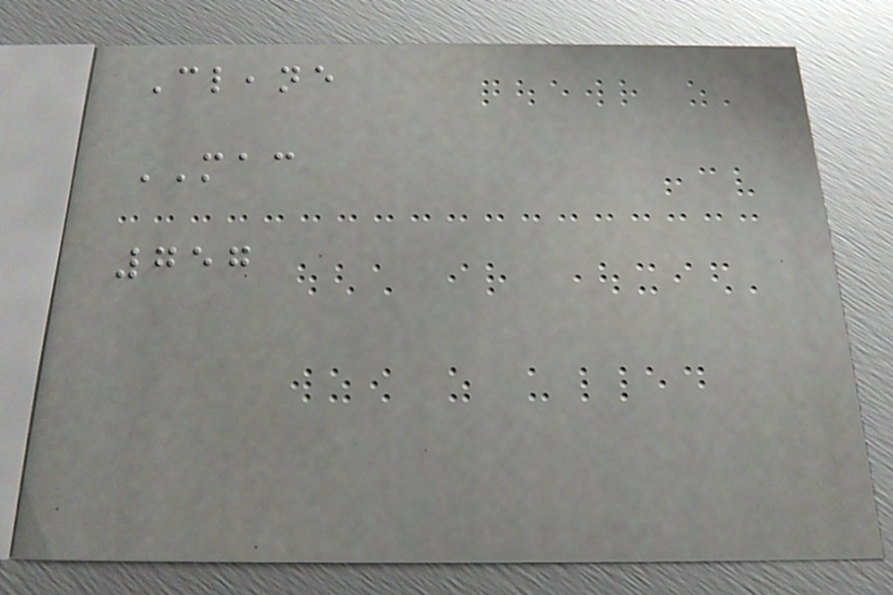Cleane
MAC
757
